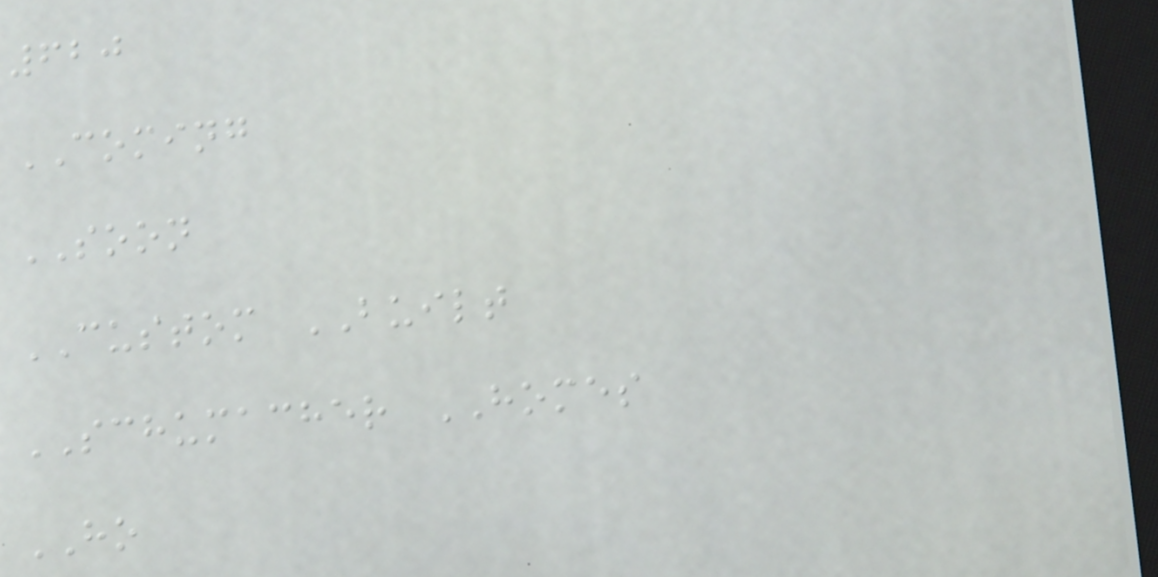620
COMING
SOON
CUSTOM BUILT
SCHUMACHER HOMES
HO
